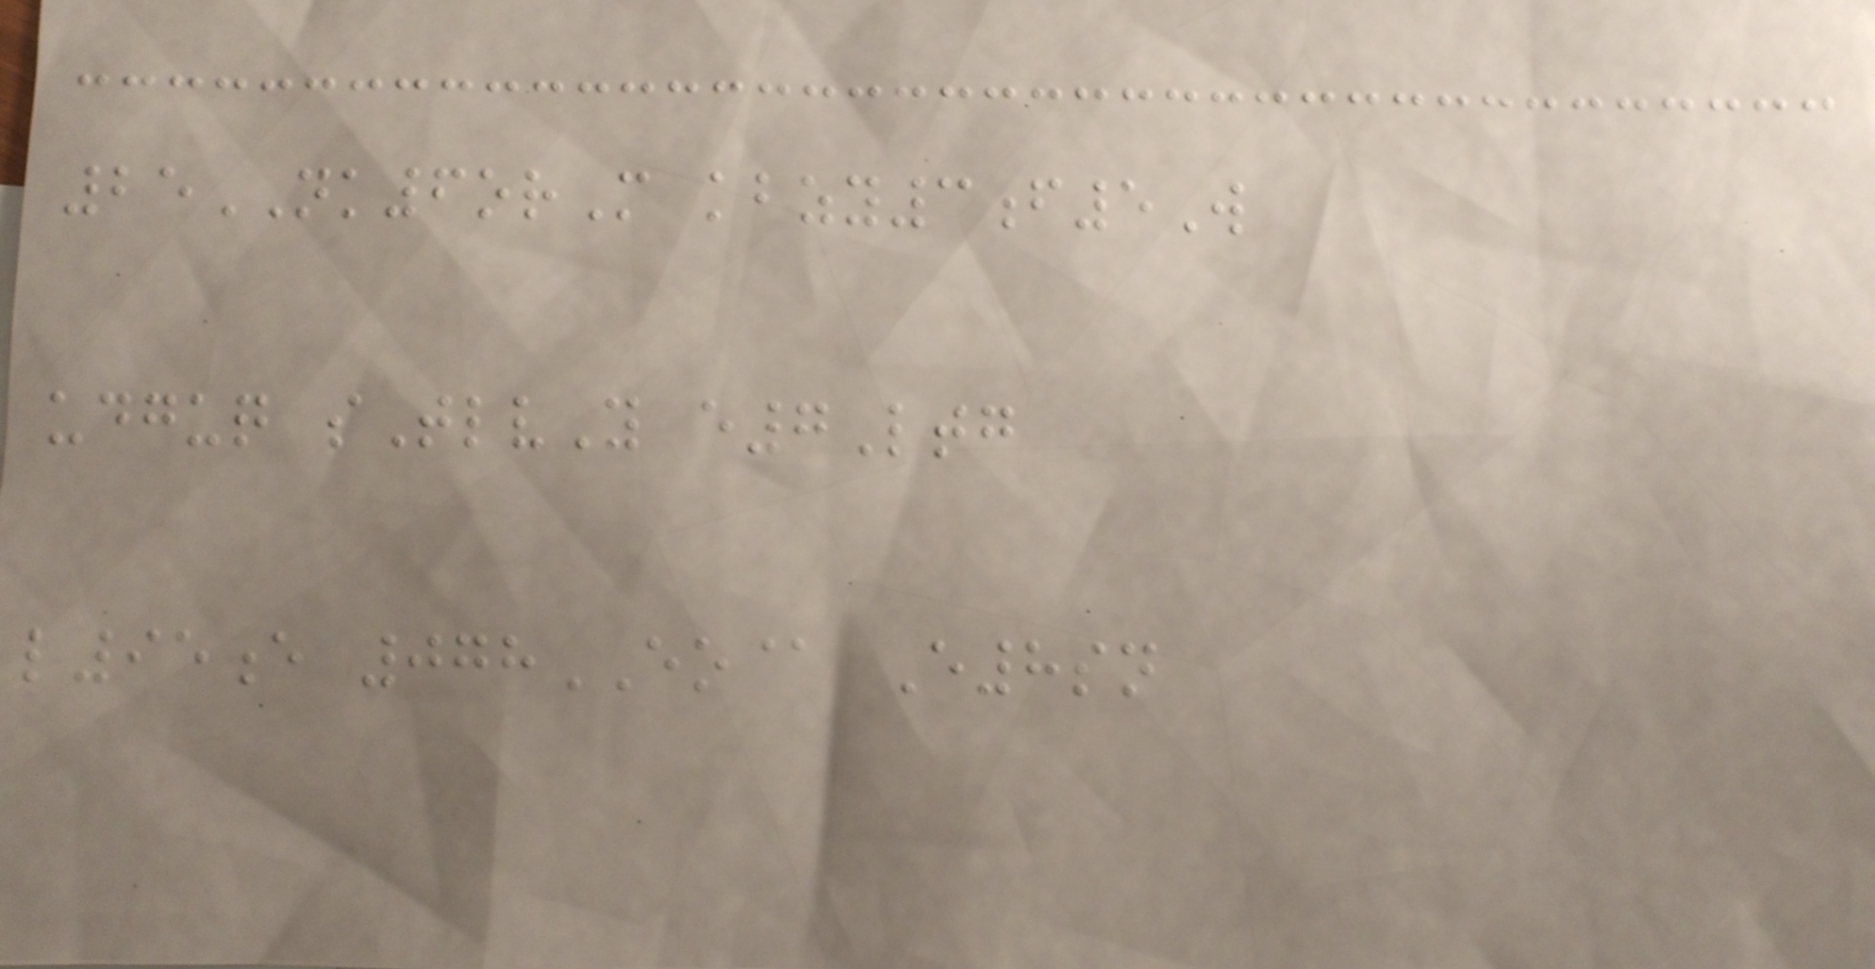25NK6orM kbzy3f5W
udguq sTlvY e7Ltg
l95e 078EO@ E8sn
